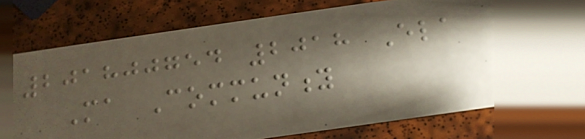201800754 2018 Ela
Ma Community
